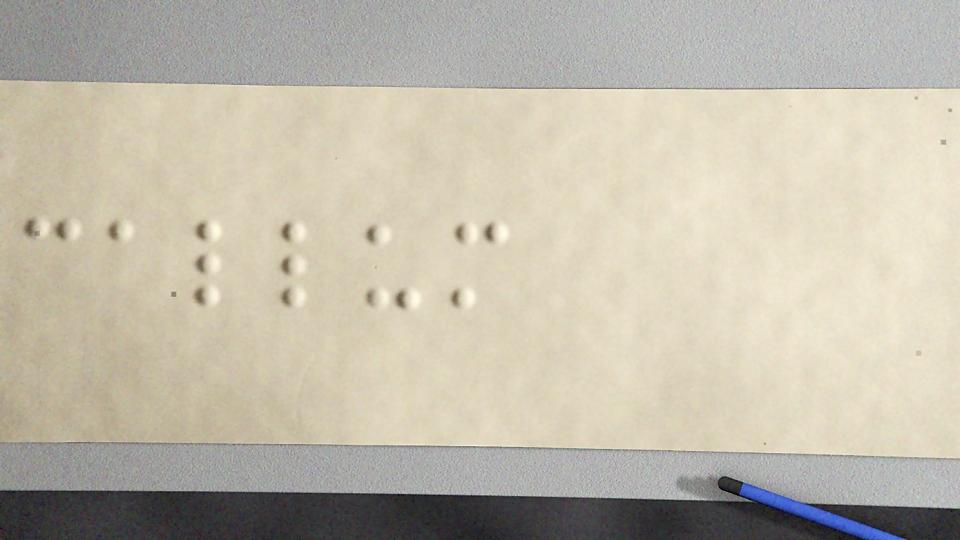callum
